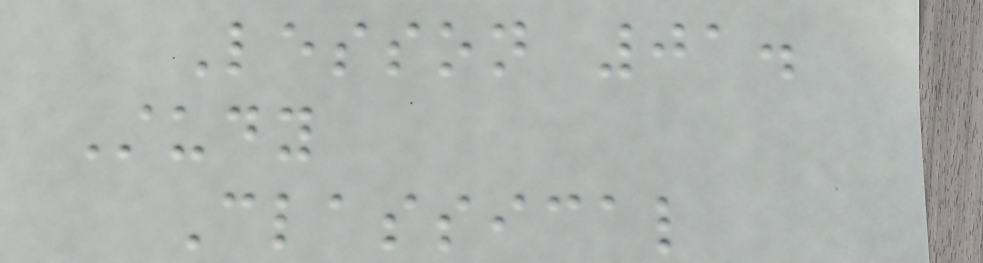Lesson 01.
Study
Classical
